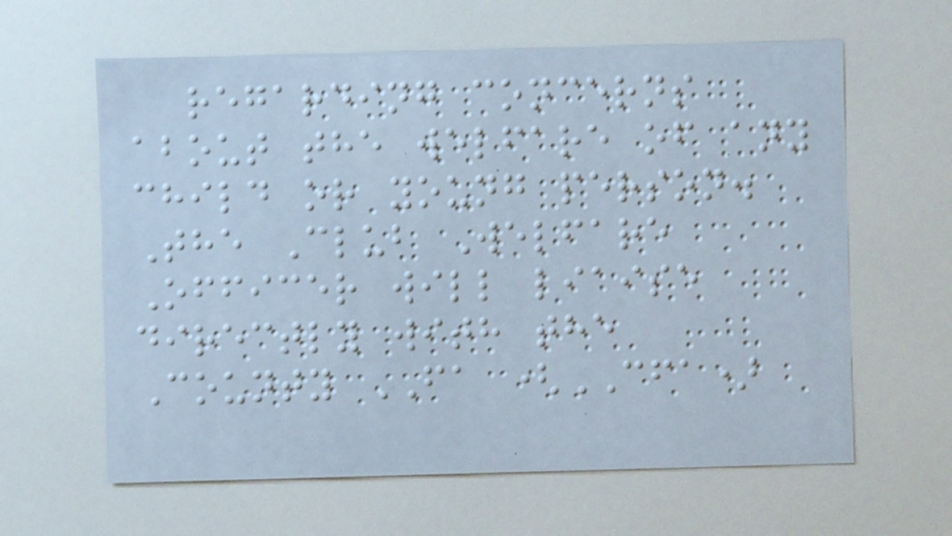regarding concerns
about the welfare of any
child or young person.
The Club Welfare
Officer will liaise
directly with the
County FA (CFA)
